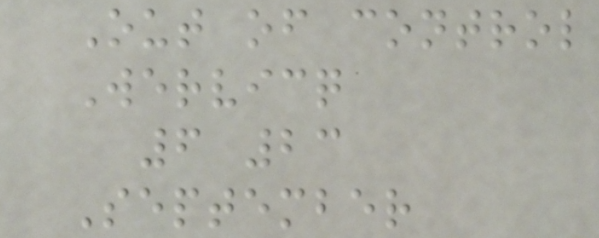Out of control
Wervicq
6 23
September
